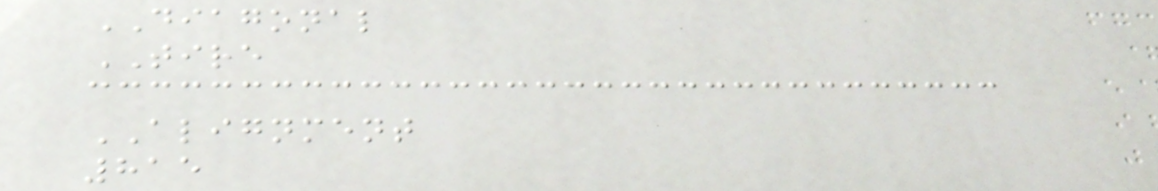DIAGONAL
TIRE
ALIGNMENT
815
